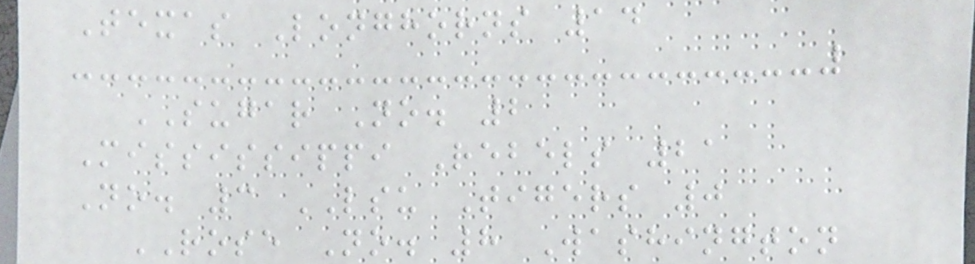Texas Longhorns 14
SUGAR No. 2
Mississippi Rebels 21
No. 3 LSU Tigers 0
ROSE No. 8 Washington
